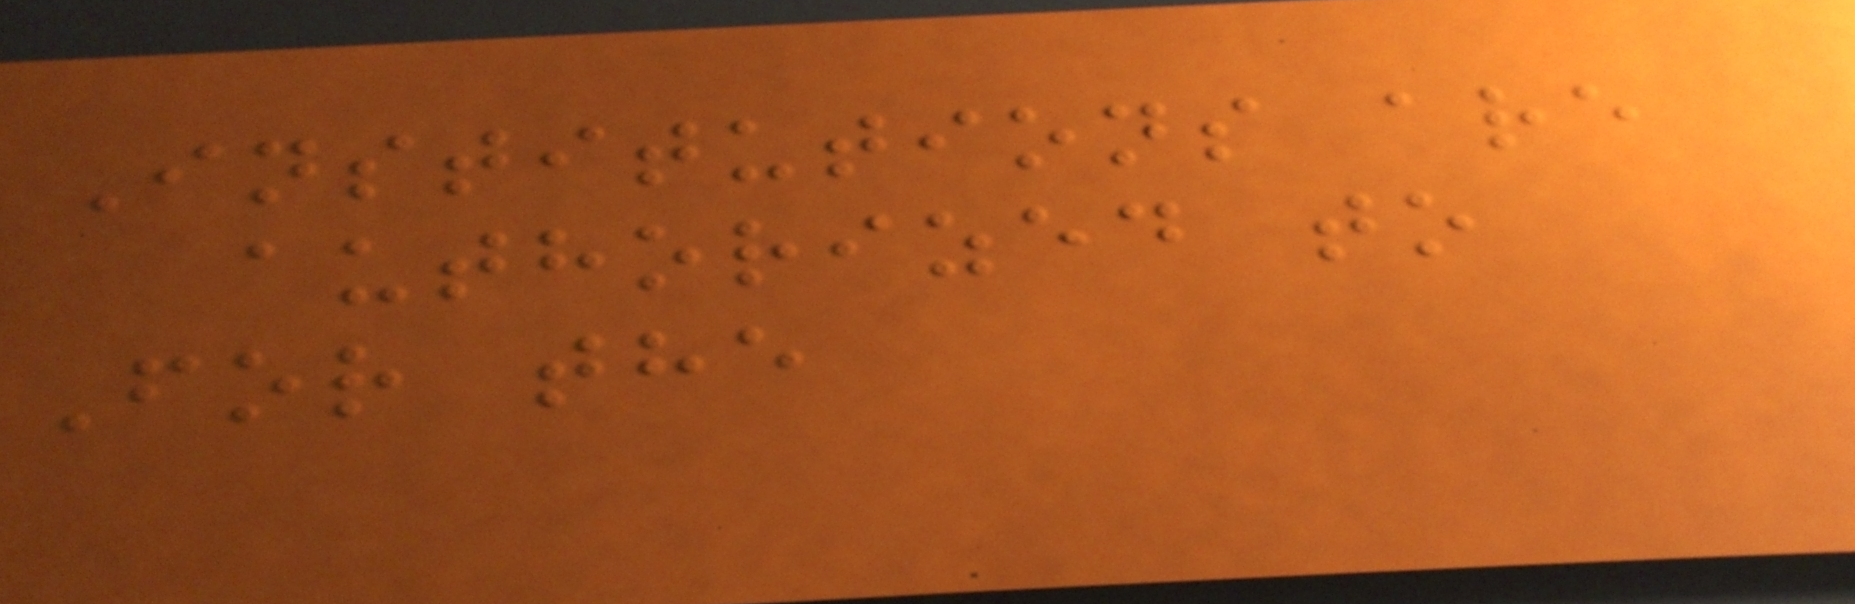Institutions are
authorized to
For the
